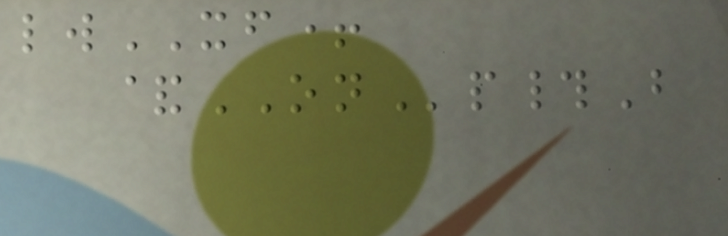lwXF+
&ONp#B
